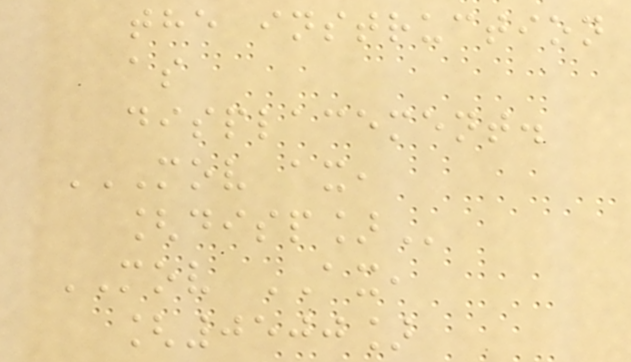the instruction
as
displacement.
MOV AX,
[DISP]
MOV AX,
[0500]
